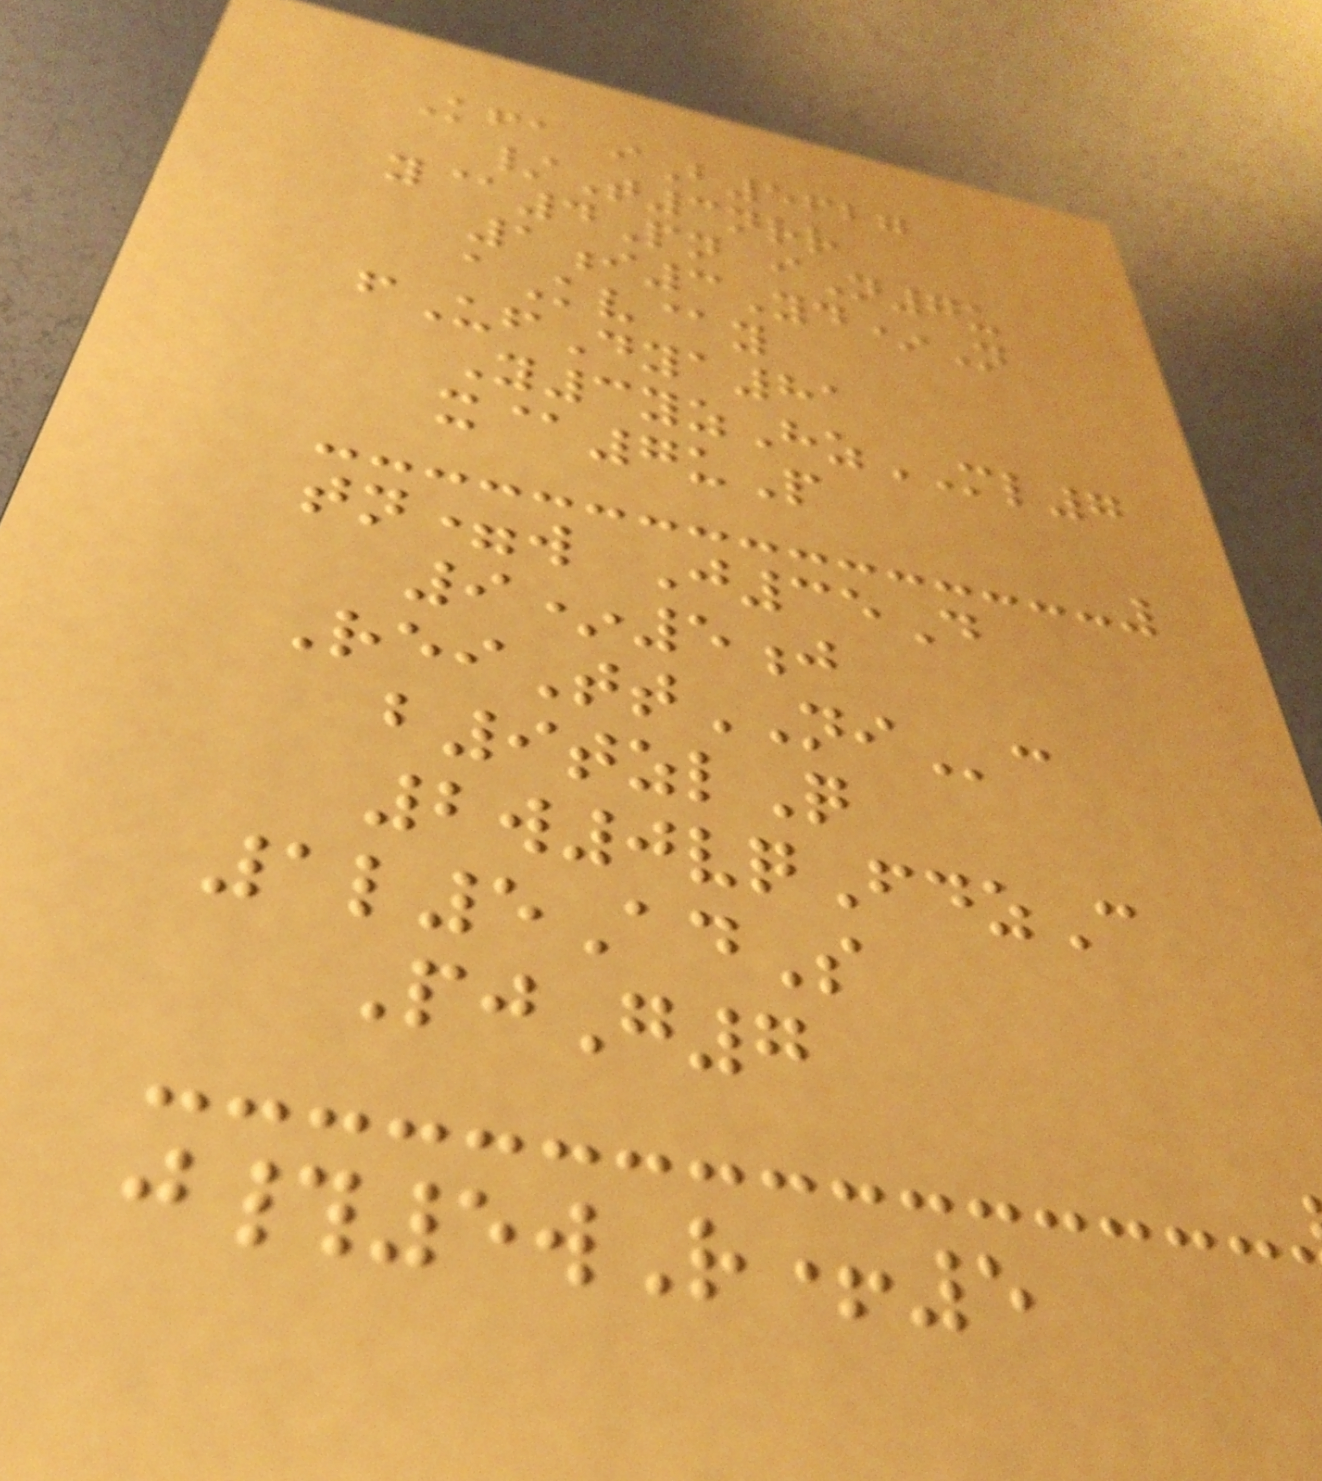Kfa iB5627
/T3nrr
y@4Pn iN7u
1i3Yd*N
aKv@y
fUfDya81
Y3yzHzML7
x@7uP
tn=w J35D
9*5j
ReiTtNIc
b9tzlQ
2w0vqFdzC
1l5AdS
PjG7
j#5wR+5
